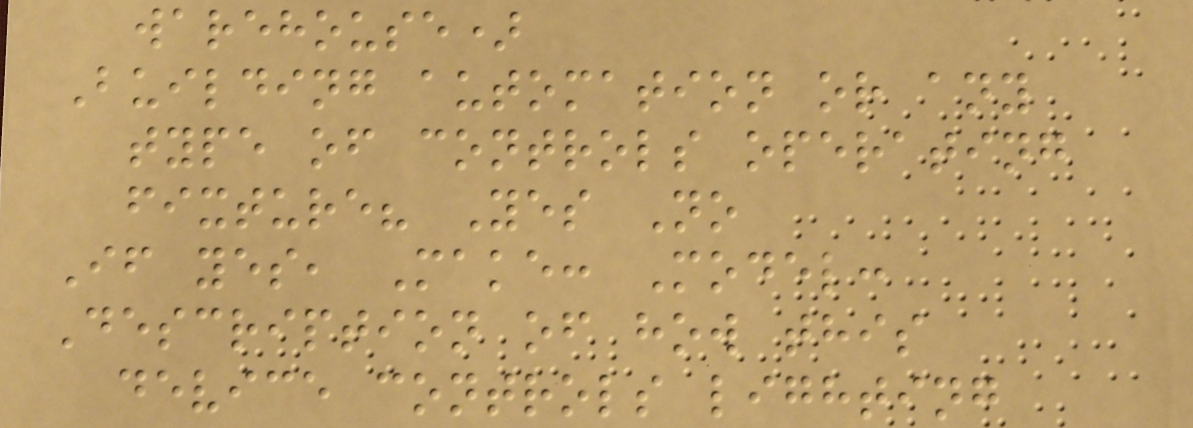warehouse)
Building automation or any
type of controls operating
fixture? Yes No
If yes, Make: Model:
Description of how this
device controls lighting
